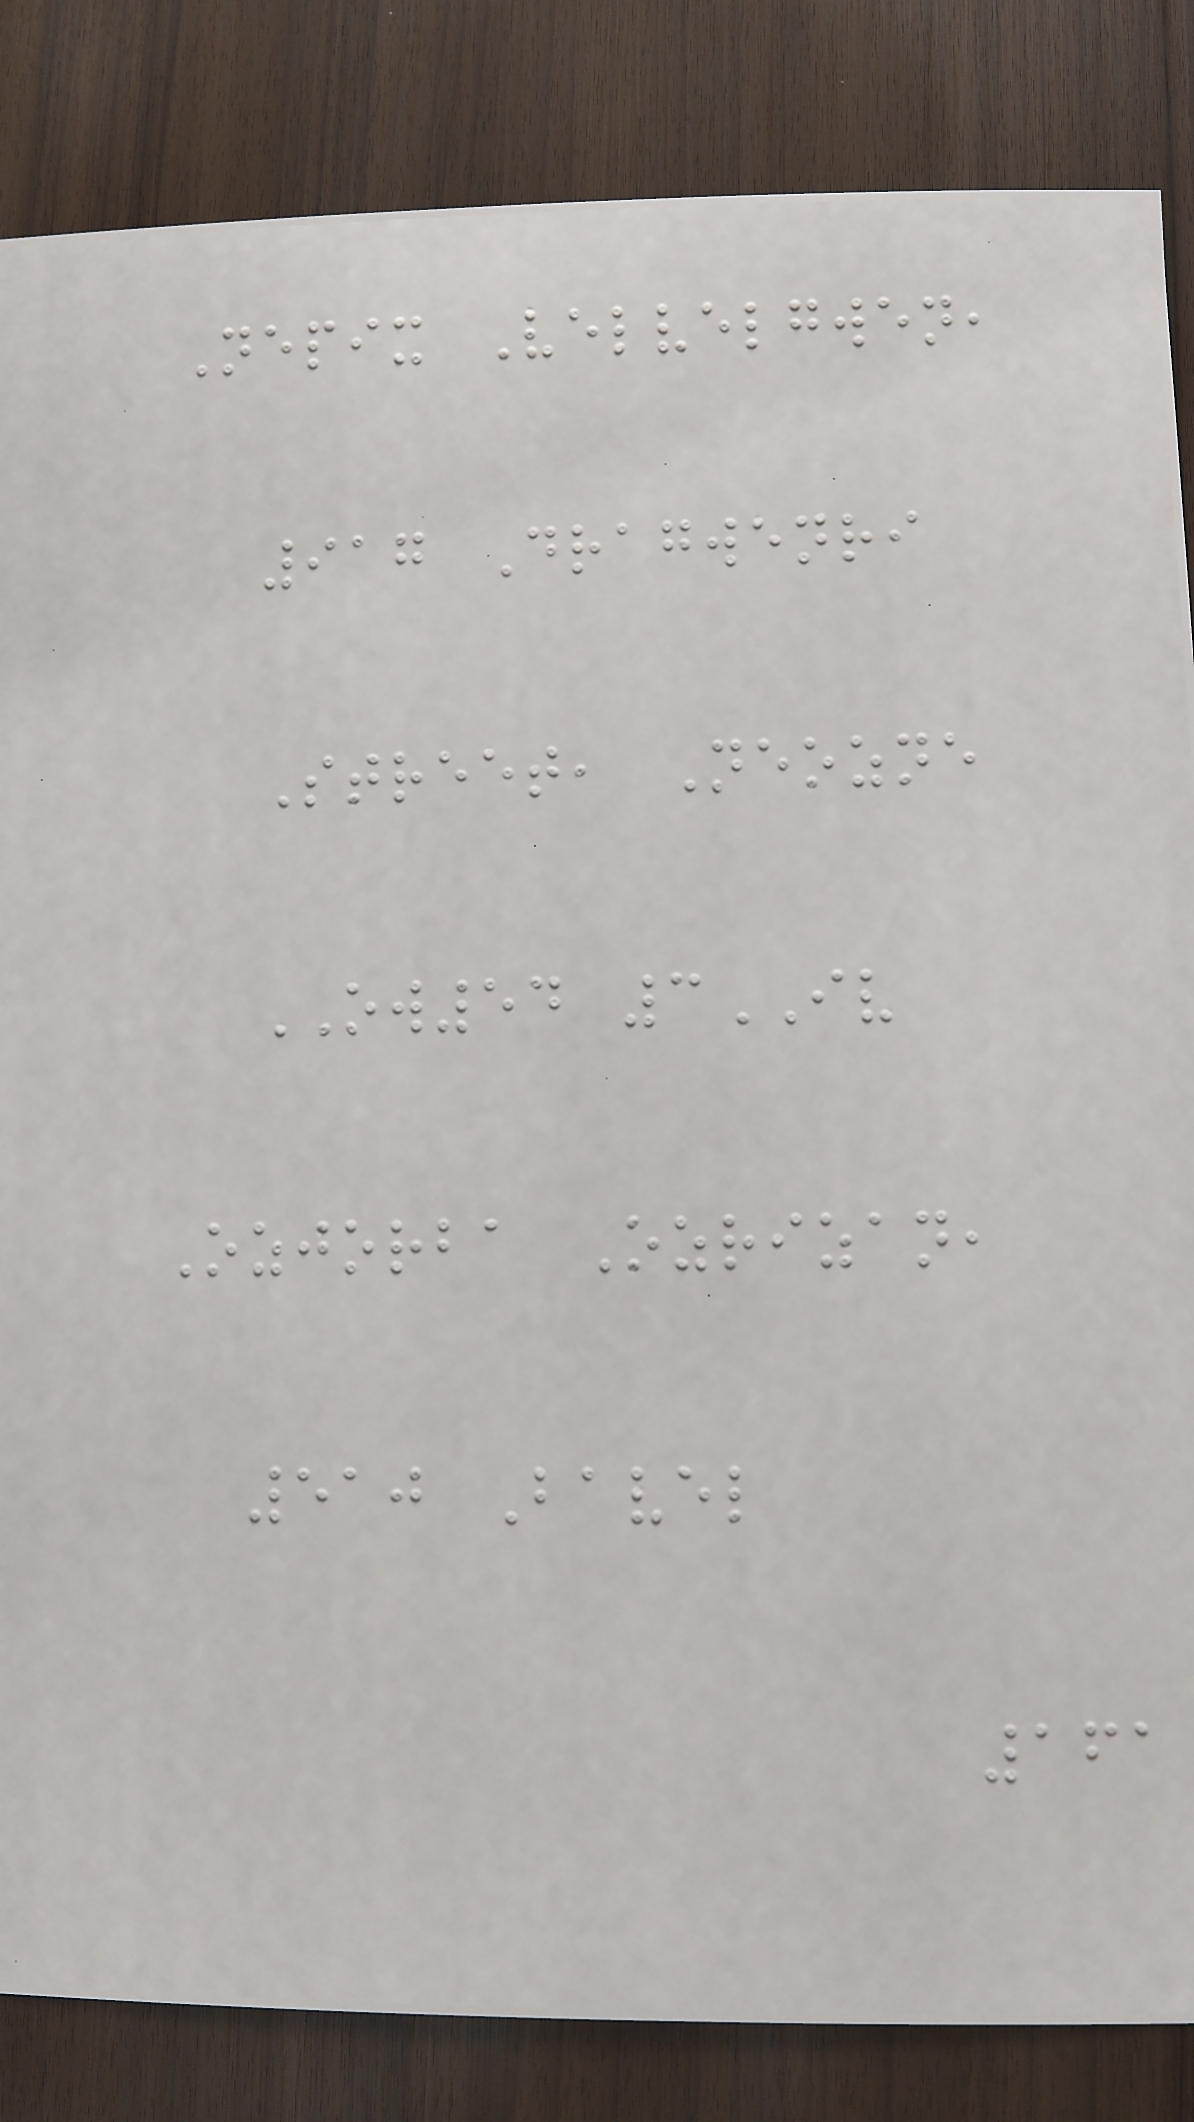Nepix Velvelgwen,
917 Dragwenri
Street, Neozne
OW54 3IV
Ozjorba Ozrizan,
510 Bavel
161
